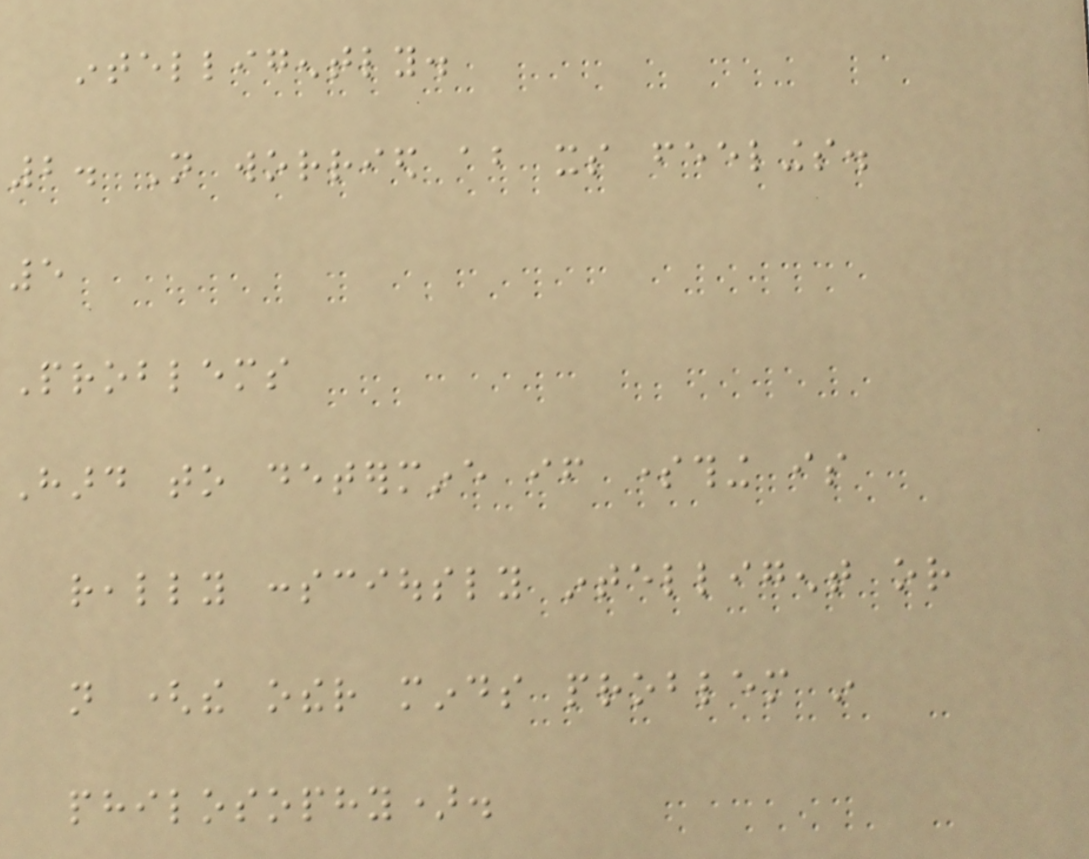intelligently.
2. Not worried about its feelings.
5
Problems
Hard to determine if something is
really consciously intelligent or
not (the other minds problem in
philosophy).
